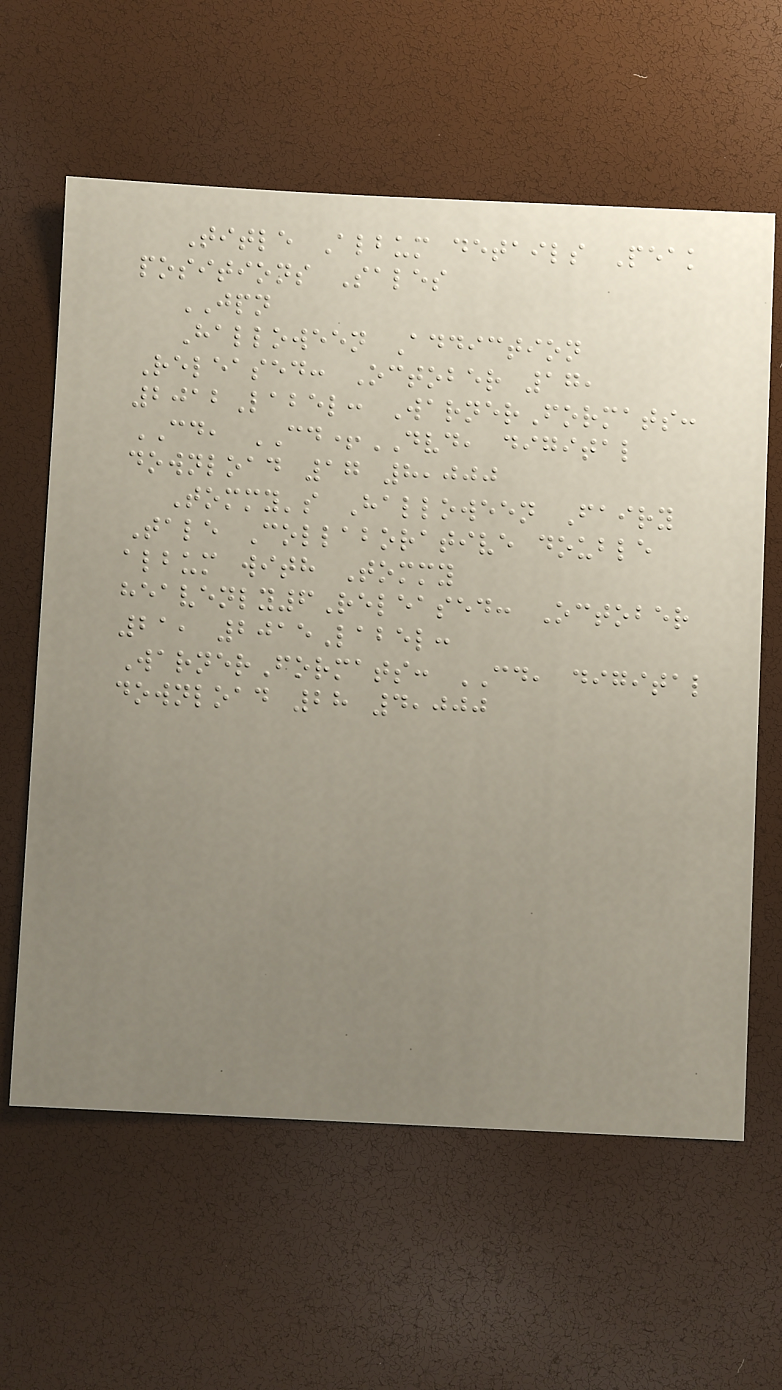Title Album details Peak
positions Sales
JPN
Halloween Addiction
Released: October 17,
2012Label: WarnerFormats:
CD, CD+DVD, digital
download 17 8,000
Tommy's Halloween Fairy
Tale Collaborative double
album with Tommy
heavenly6Released: October
21, 2015Label:
WarnerFormats: CD, digital
download 28 4,000
